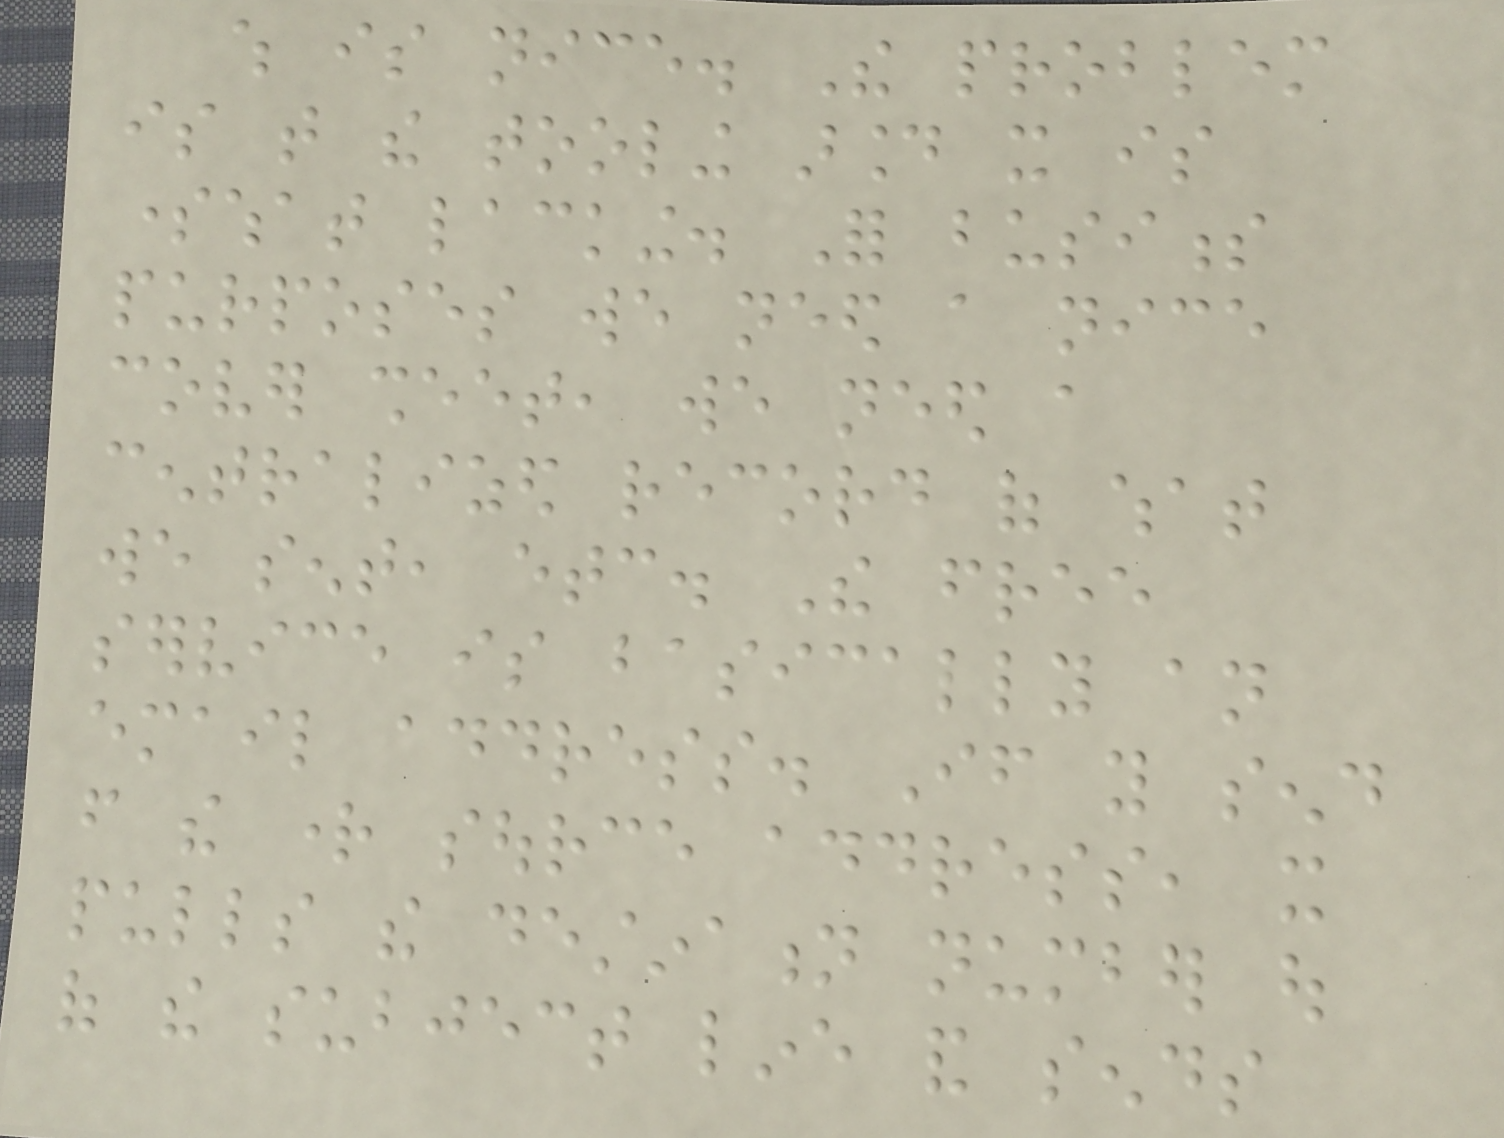which is nice. The problem
is that the tooling around it is
somewhat lacking. For business
purposes we need a nice
cover sheet, we need a
centralized record of what
we sent, etc. The free
service is basically an
email address. If you send
from the right source address, it
pulls the destination number out
of the subject line and sends
